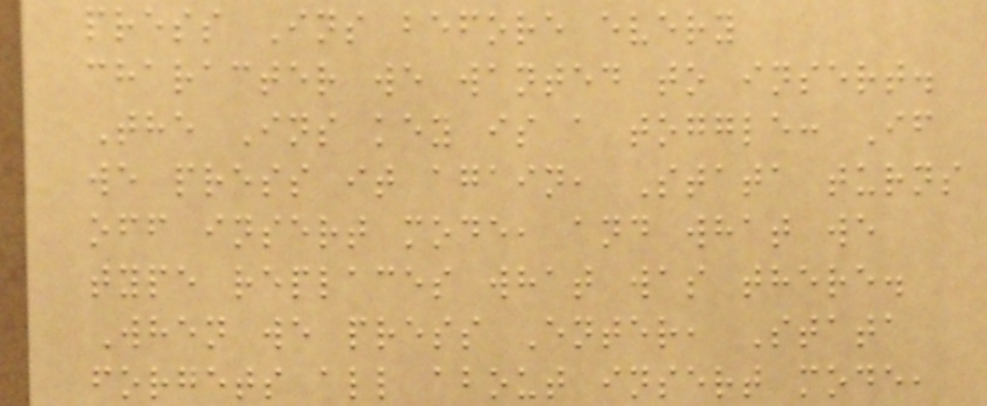press Ins before every
character we wanted to insert.
The Ins key is a toggle: If
we press it again, Stata turns
off insert mode, and what we
type replaces what was there.
When we press Enter, Stata
forgets all about insert mode,
